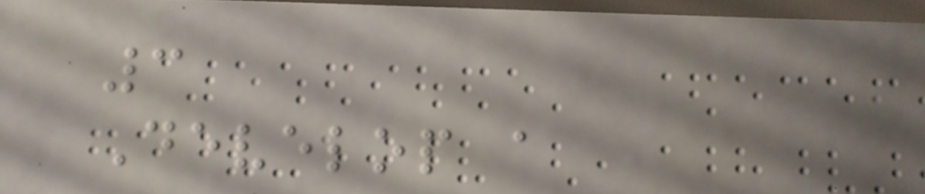3
Develop a
